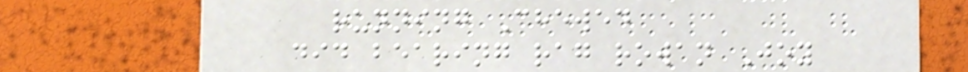running Chewed
did bearing rag rowan Joy
